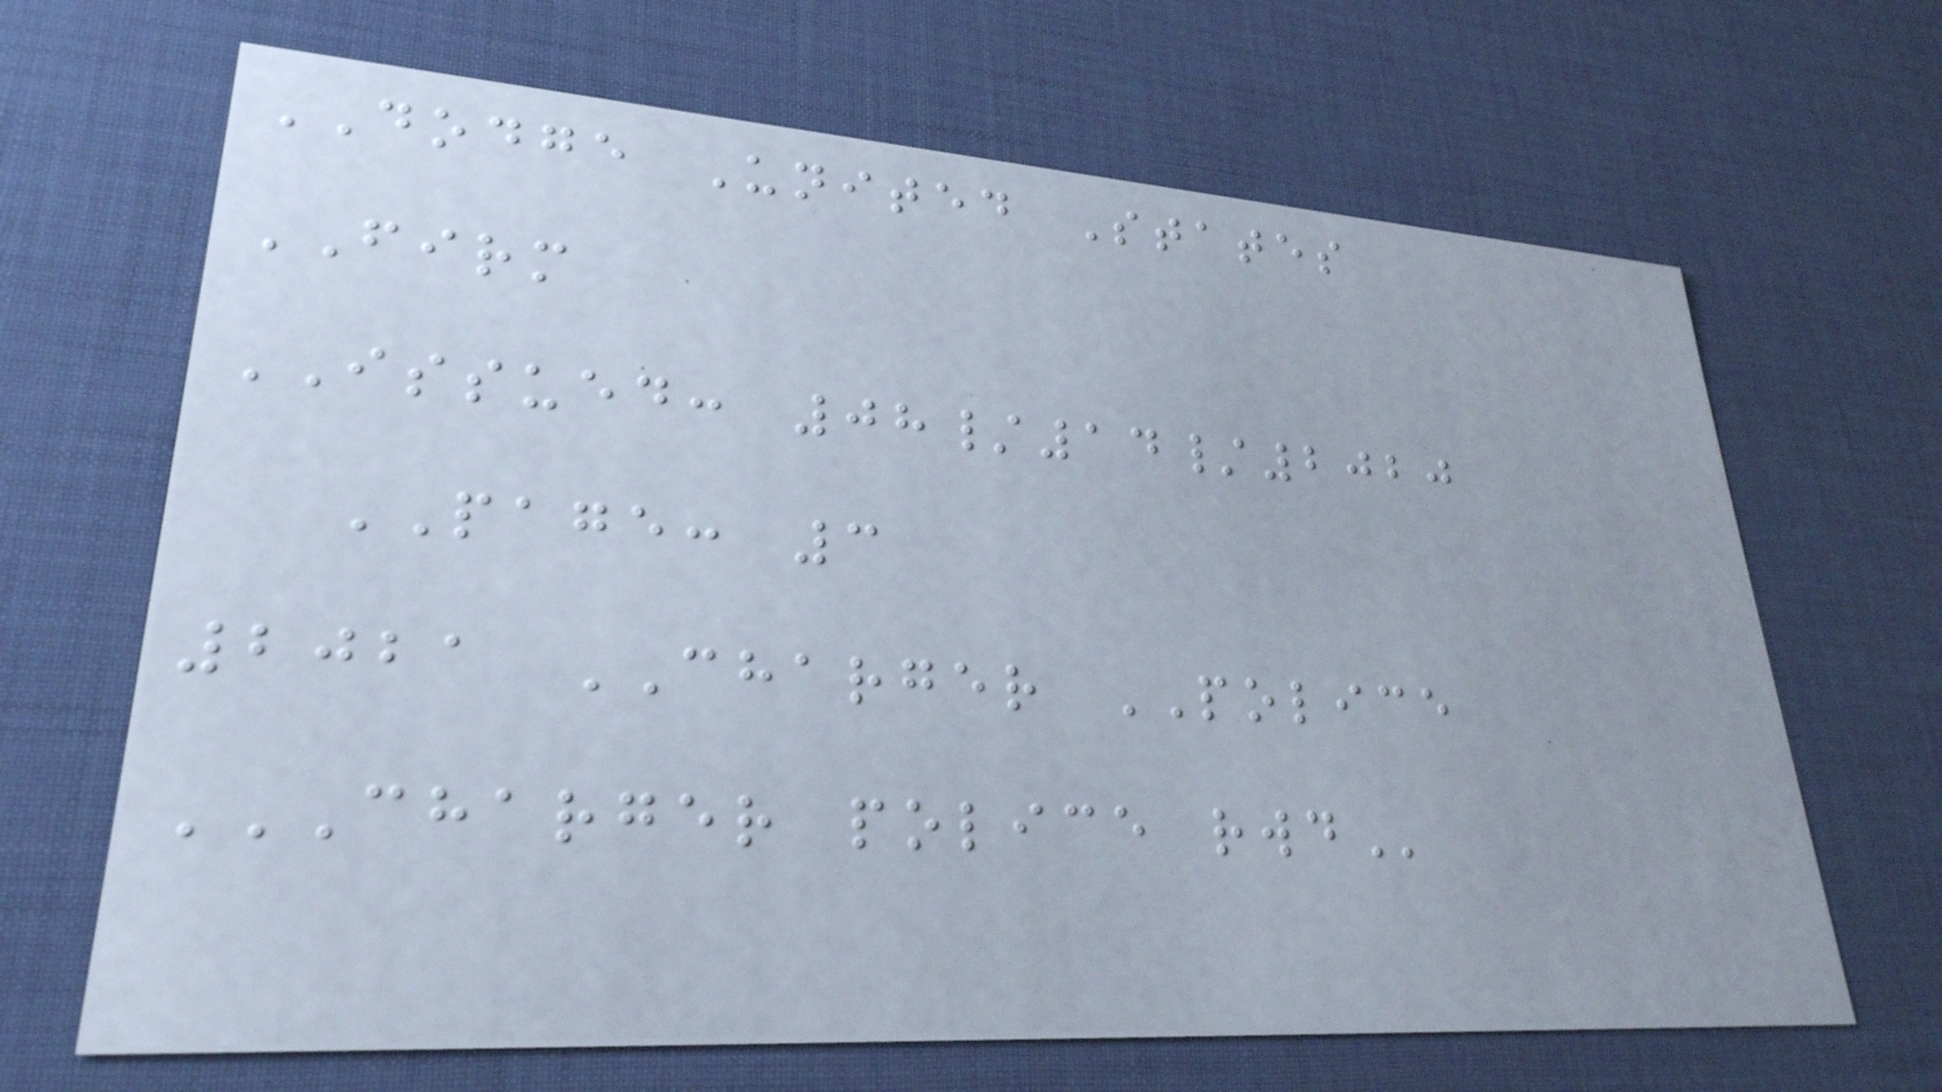DODGE United States
FIRM
ISSUED: 08/14/2020
PAGE: 3
2021 CHARGER POLICE
CHARGER POLICE RWD
